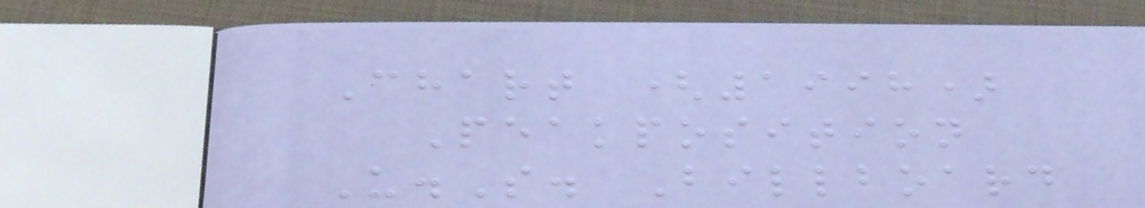Chart (1998)
Peakposition
U.S. Billboard
